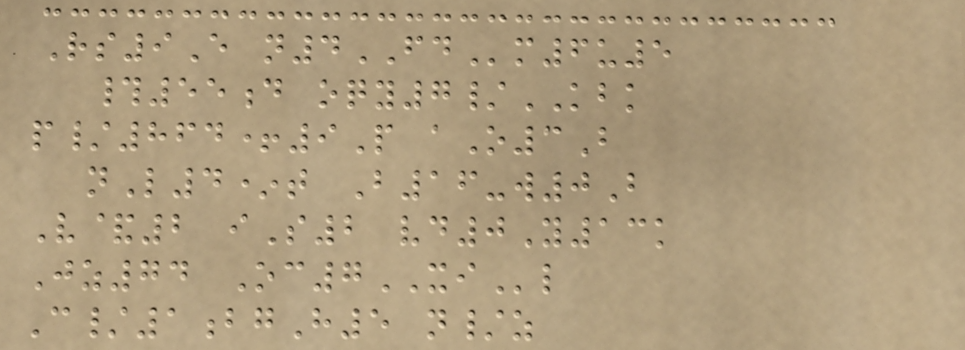Rs9E n4FDm6u5
#55d oqy7/KBK
p/864+9P aO3B
nL4*t B16-w0B
V&2 iS2 vd0Y13k
Jz74 Oc7XIl
C/1bgH5 n/z
